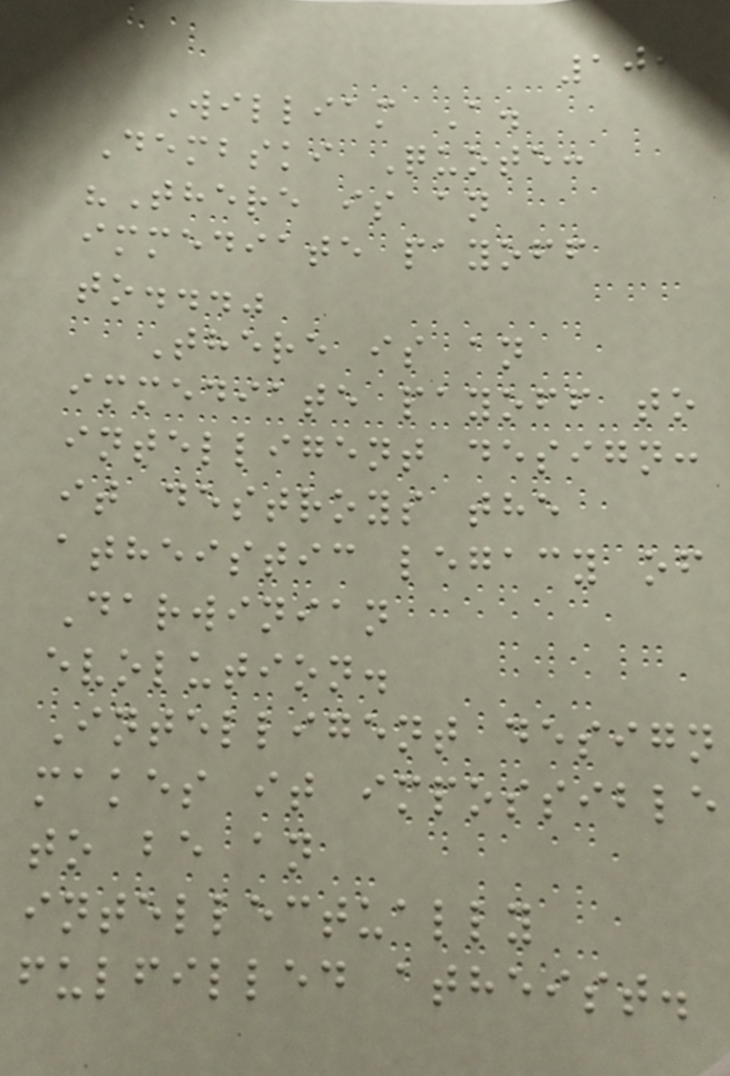100
William A.
Dembski Quote:
"There is an
immediate payoff
to..."
There is an
immediate payoff to
intelligent design:
it destroys the
atheistic legacy of
Darwinian
evolution.
Intelligent design
makes it impossible
to be an
intellectually
fulfilled atheist.
